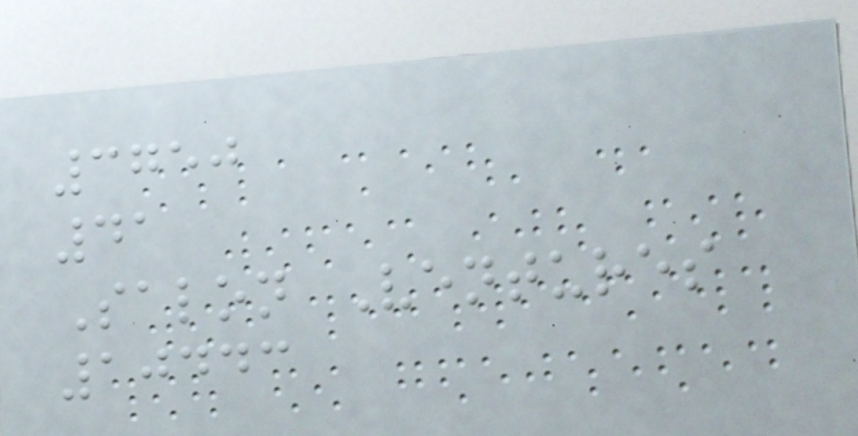3750
41
Salon Ventures
10443
